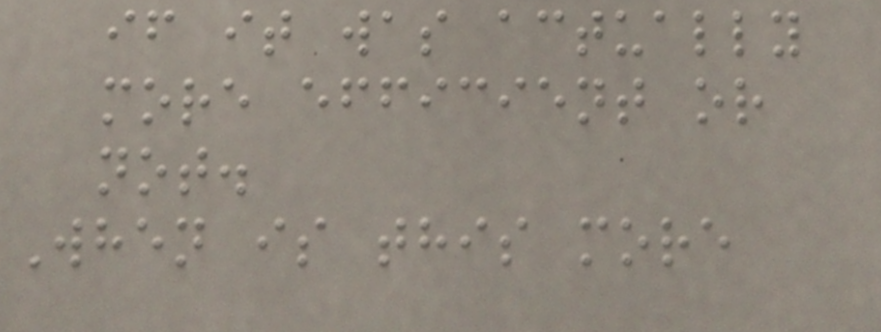if it was actually
more efficient or
not.
When is this more
